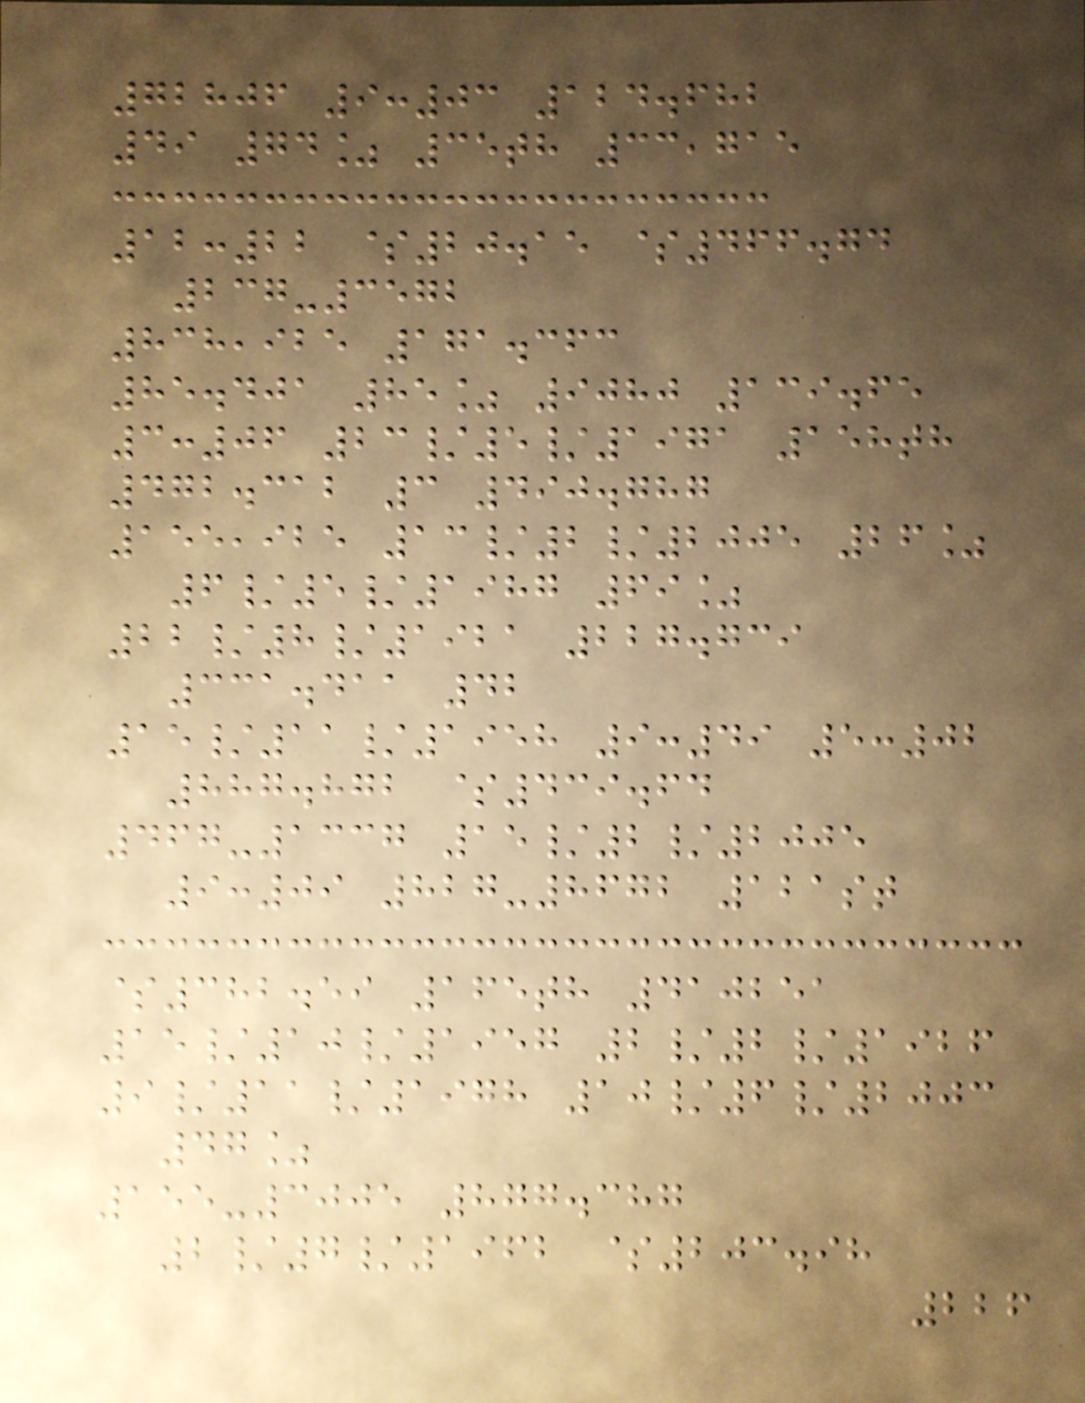72806 9:03 124.682
49 74% 35th 33,715
12:22 $20.15 $466.74
237-3572
838,925 171.363
85.401 85% 9080 139.65
3:06 23/5/1971 158th
472.312 3 490.787
155,925 13/2/2005 26%
6/5/1987 69%
22/8/1921 227.739
331.411 42
15/11/1958 9:49 5:02
887.872 $439.64
467-1337 15/2/2005
9:09 827-8672 121st
$382.59 165th 410251
15/10/1957 2/2/1926
9/11/1978 10/6/2003
47%
155-3005 877.387
2/7/1962 $203.98
226
